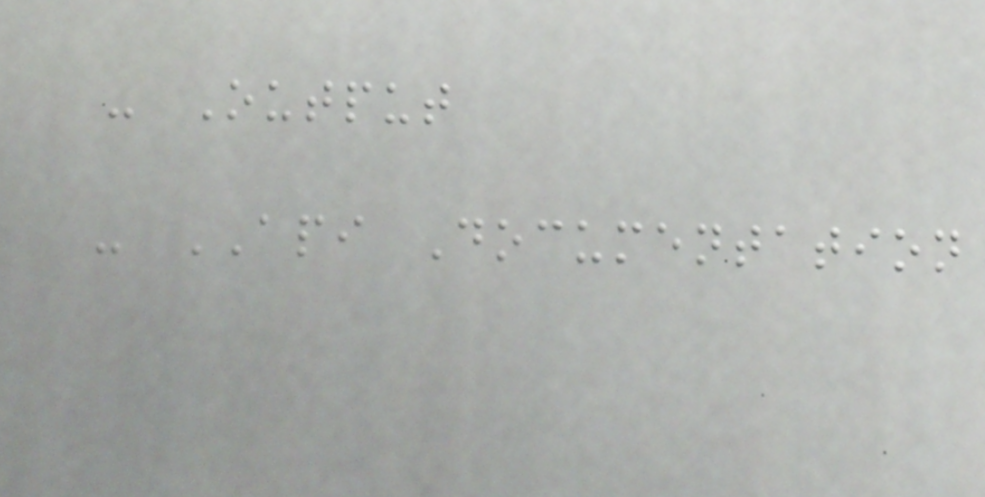- Output
- API Documentation
